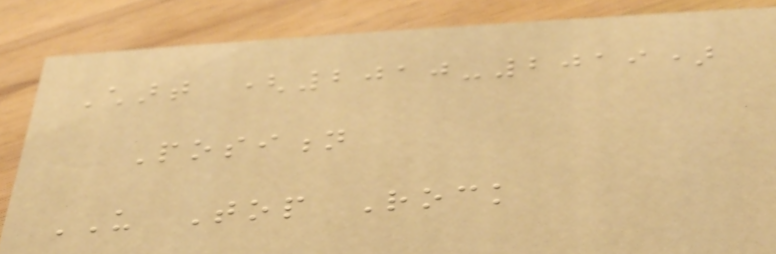Chart (2010-2019)
Position
US Top Rock
